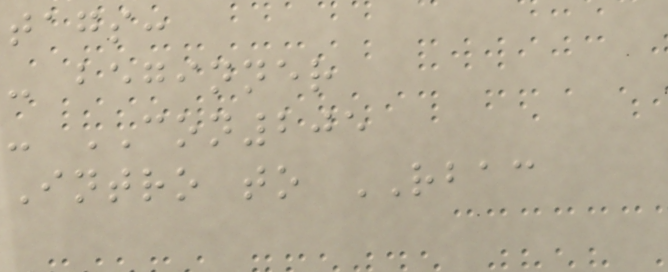tags:
- beginner
- CON205
Intro to RBAC
